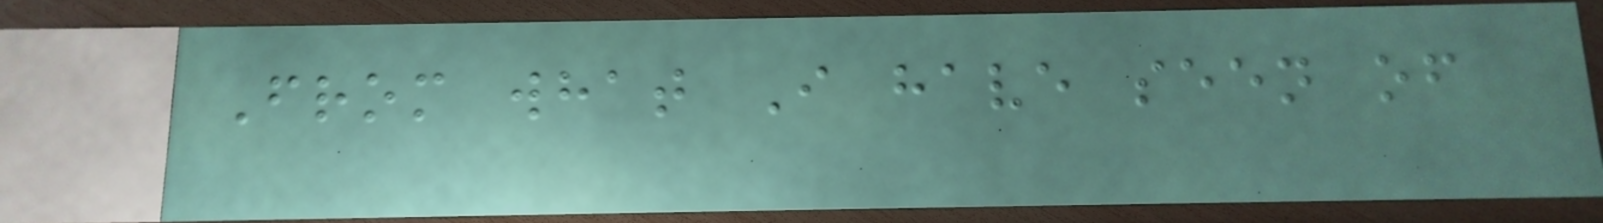From what I have seen of
